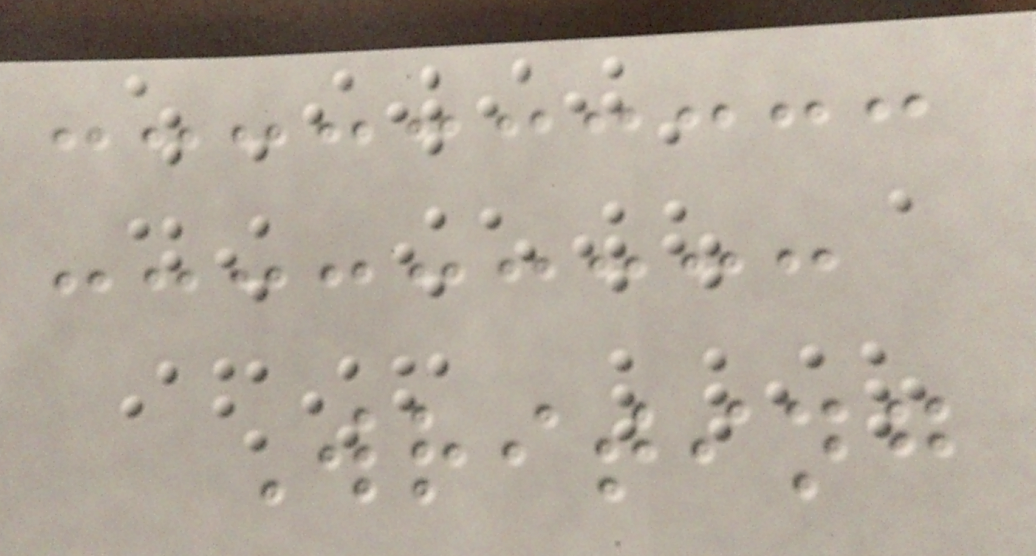Writing
